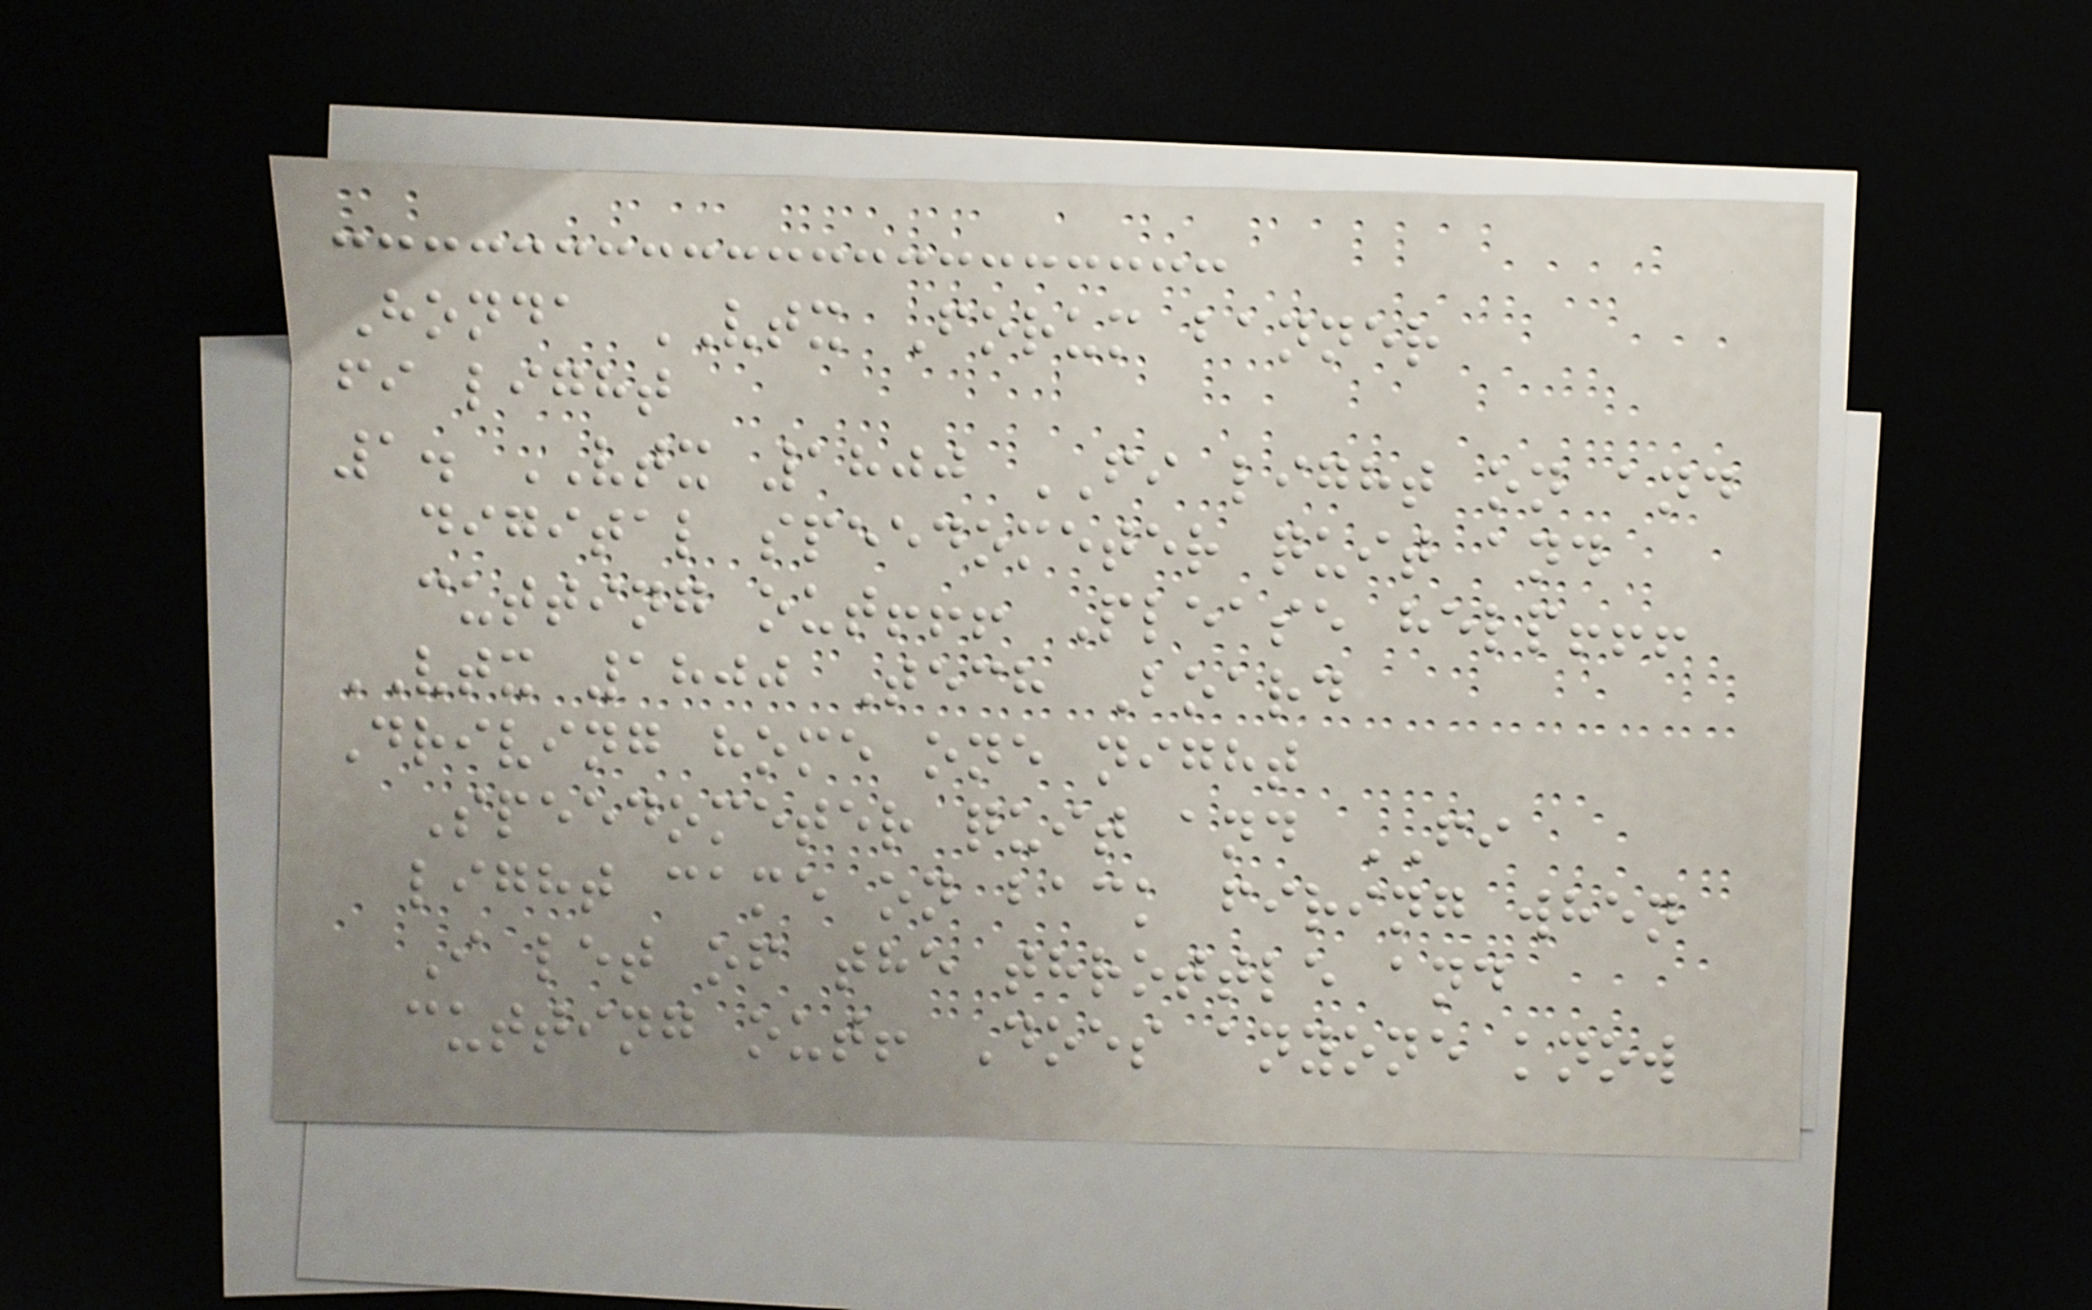Honda VTX Forum banner
fi light
1. VTX 1800 FI light on and
digital speedometer quit and
cutting out!!! Please help!!!
VTX 1800 Tech Board
Driving home one night
Speedometer quit and FI
light came on back firing when
I let of the throttle and
cutting out! Does anyone know
